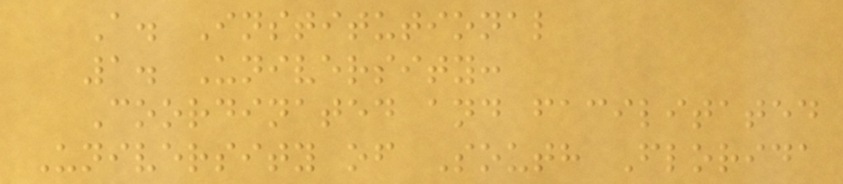A. Institutional
1. University:
Coordinated and facilitated
University of South Florida
